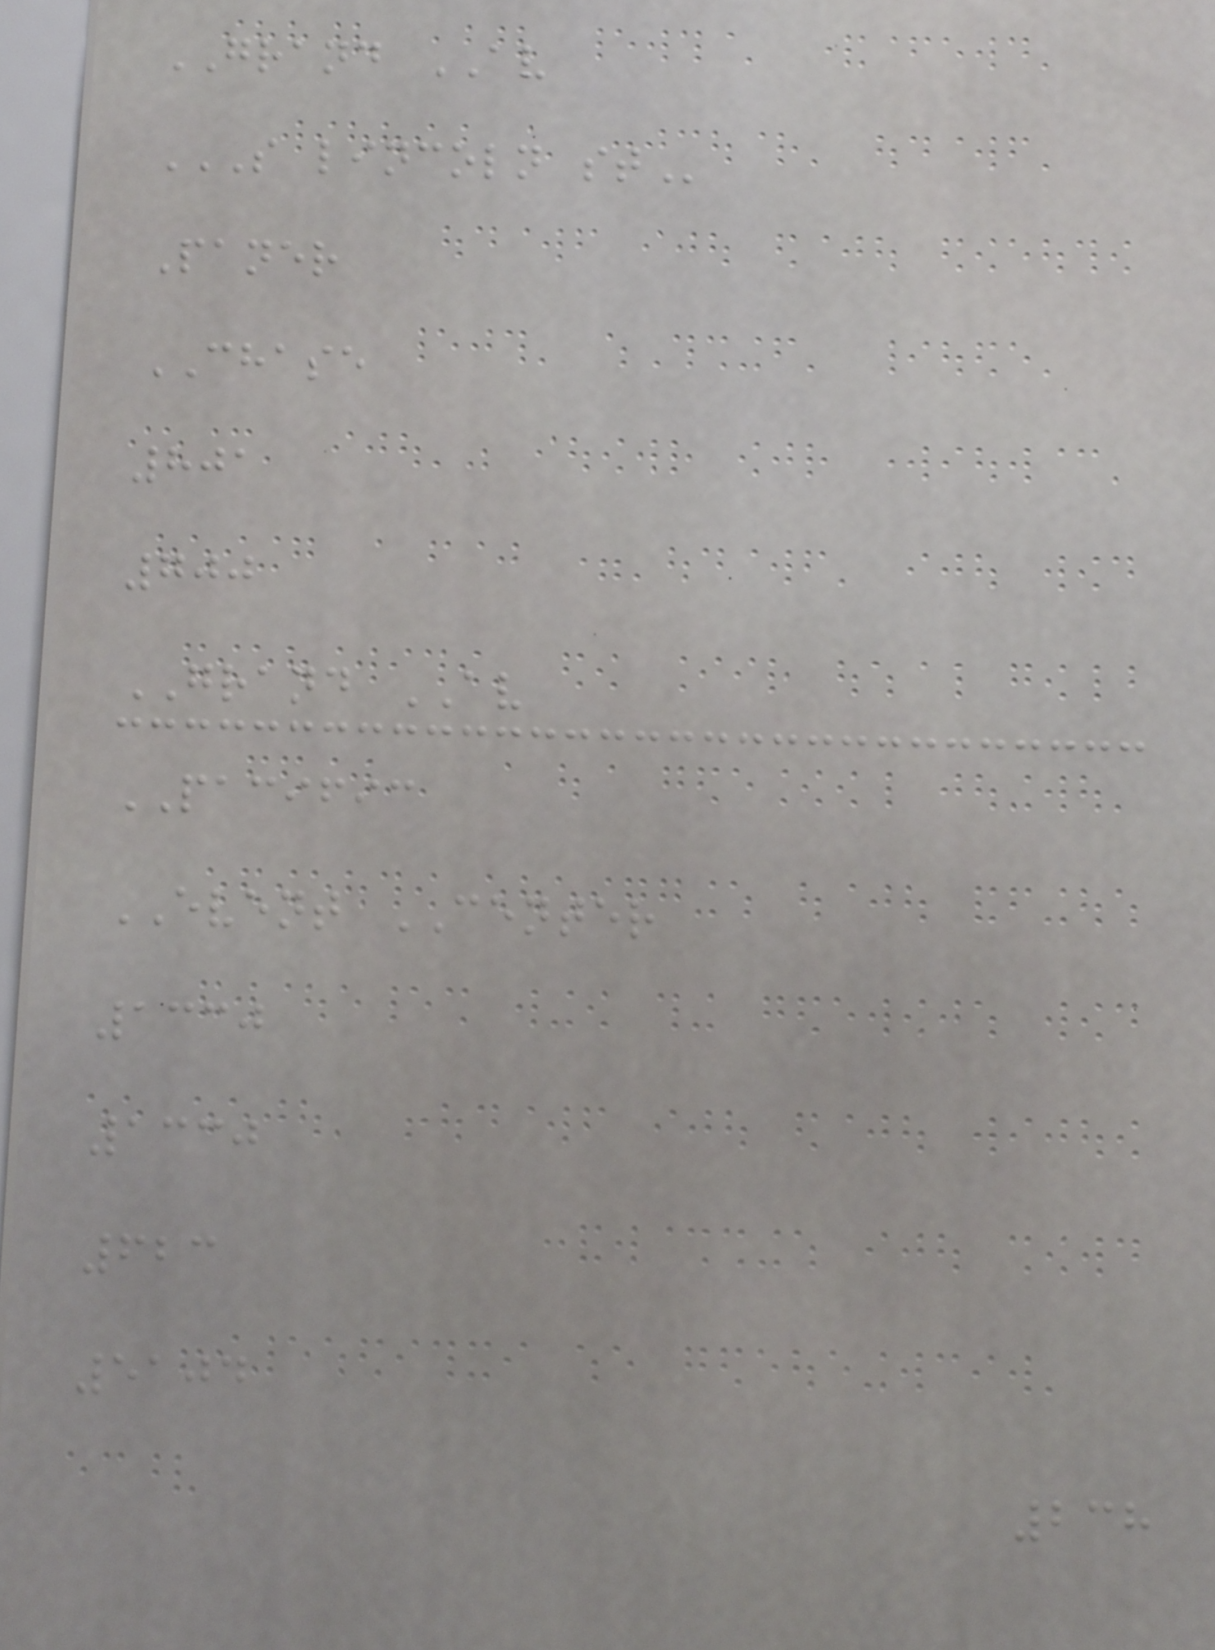GRAND AV
S LINCOLN ST
Paner
CHASE
801
700
GRAND AV
PACIFIC
EVENT CENTER
1330
1330
623
5104
238
